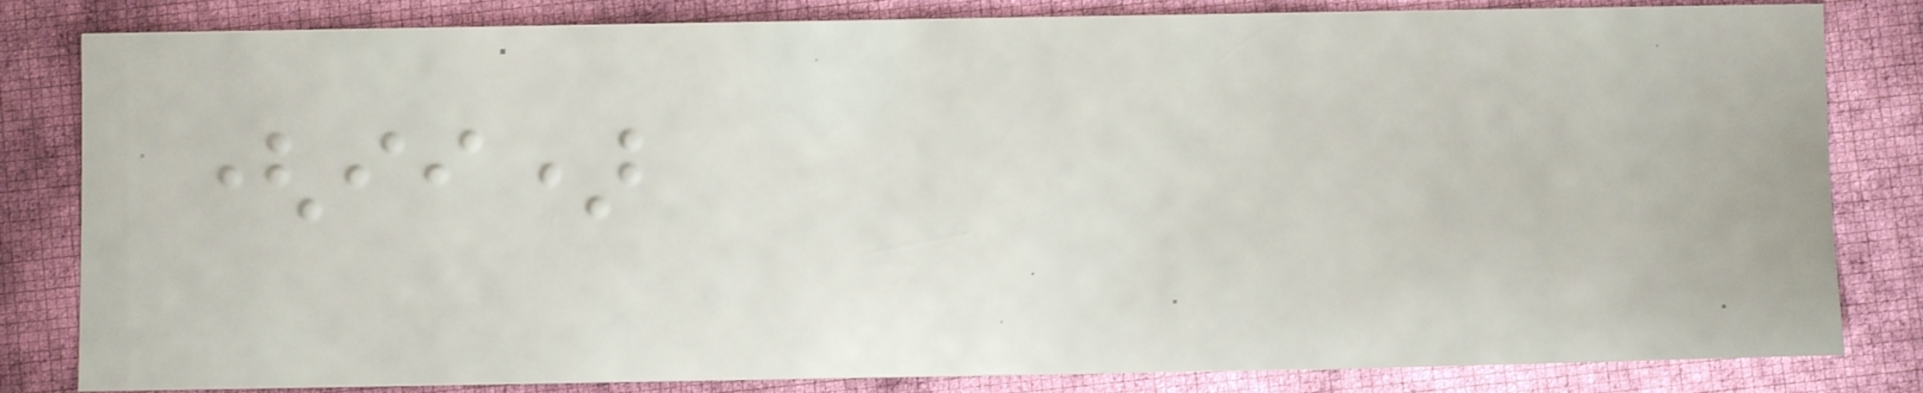(ii)
